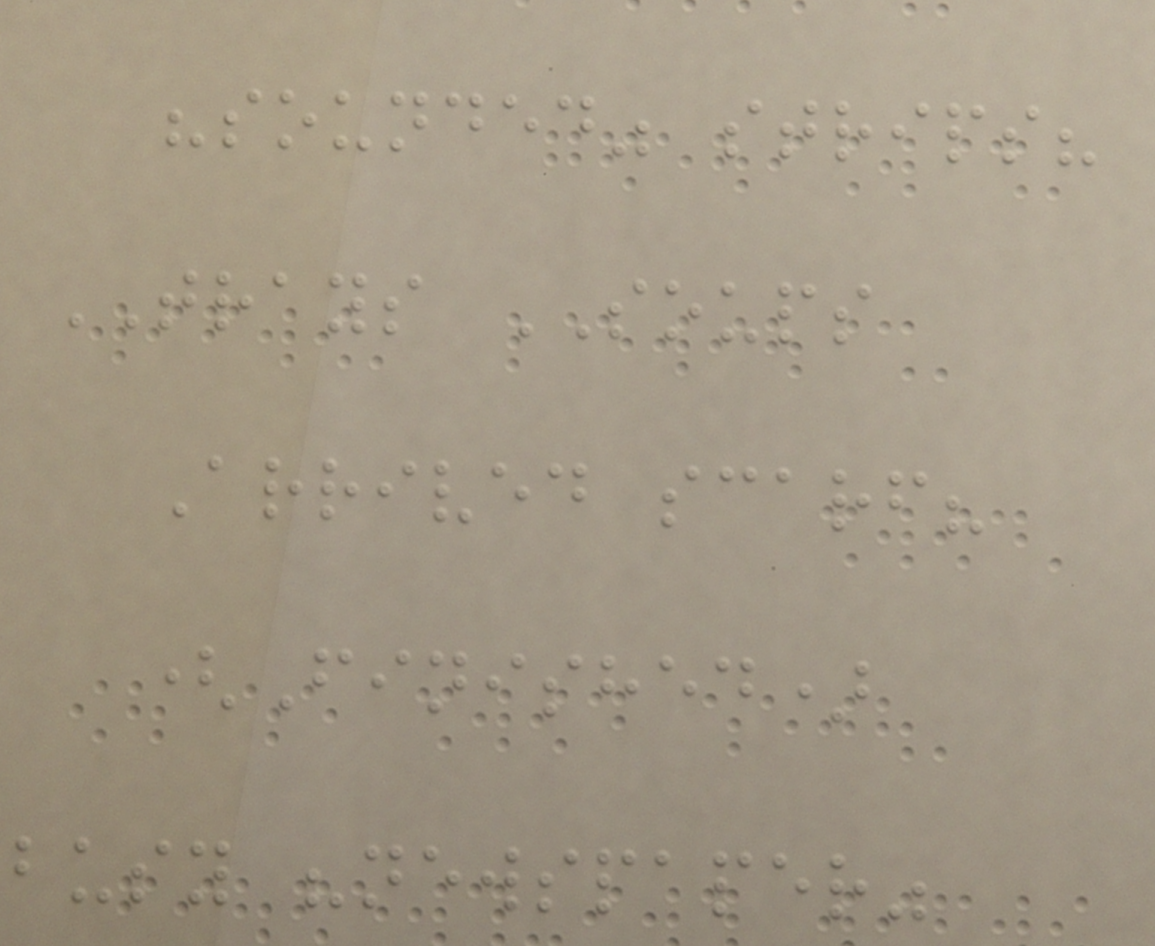"sounded" strips?
TRAYS SOUPS
Arrived scarf?
(Finished)
busy "newspaper"
